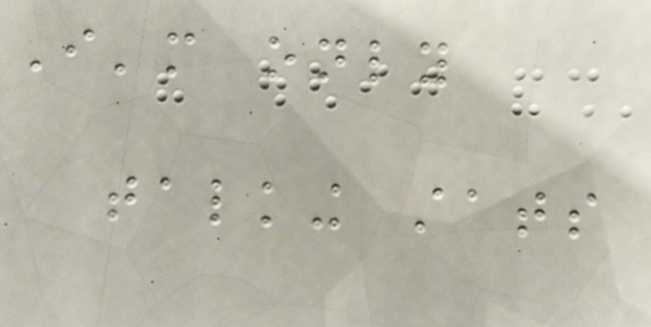I'm only
talking stats
